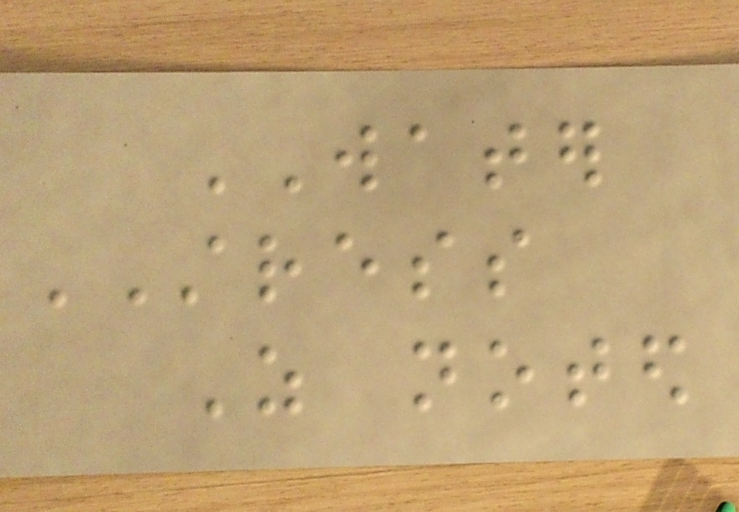WATER
STRESS
As noted
